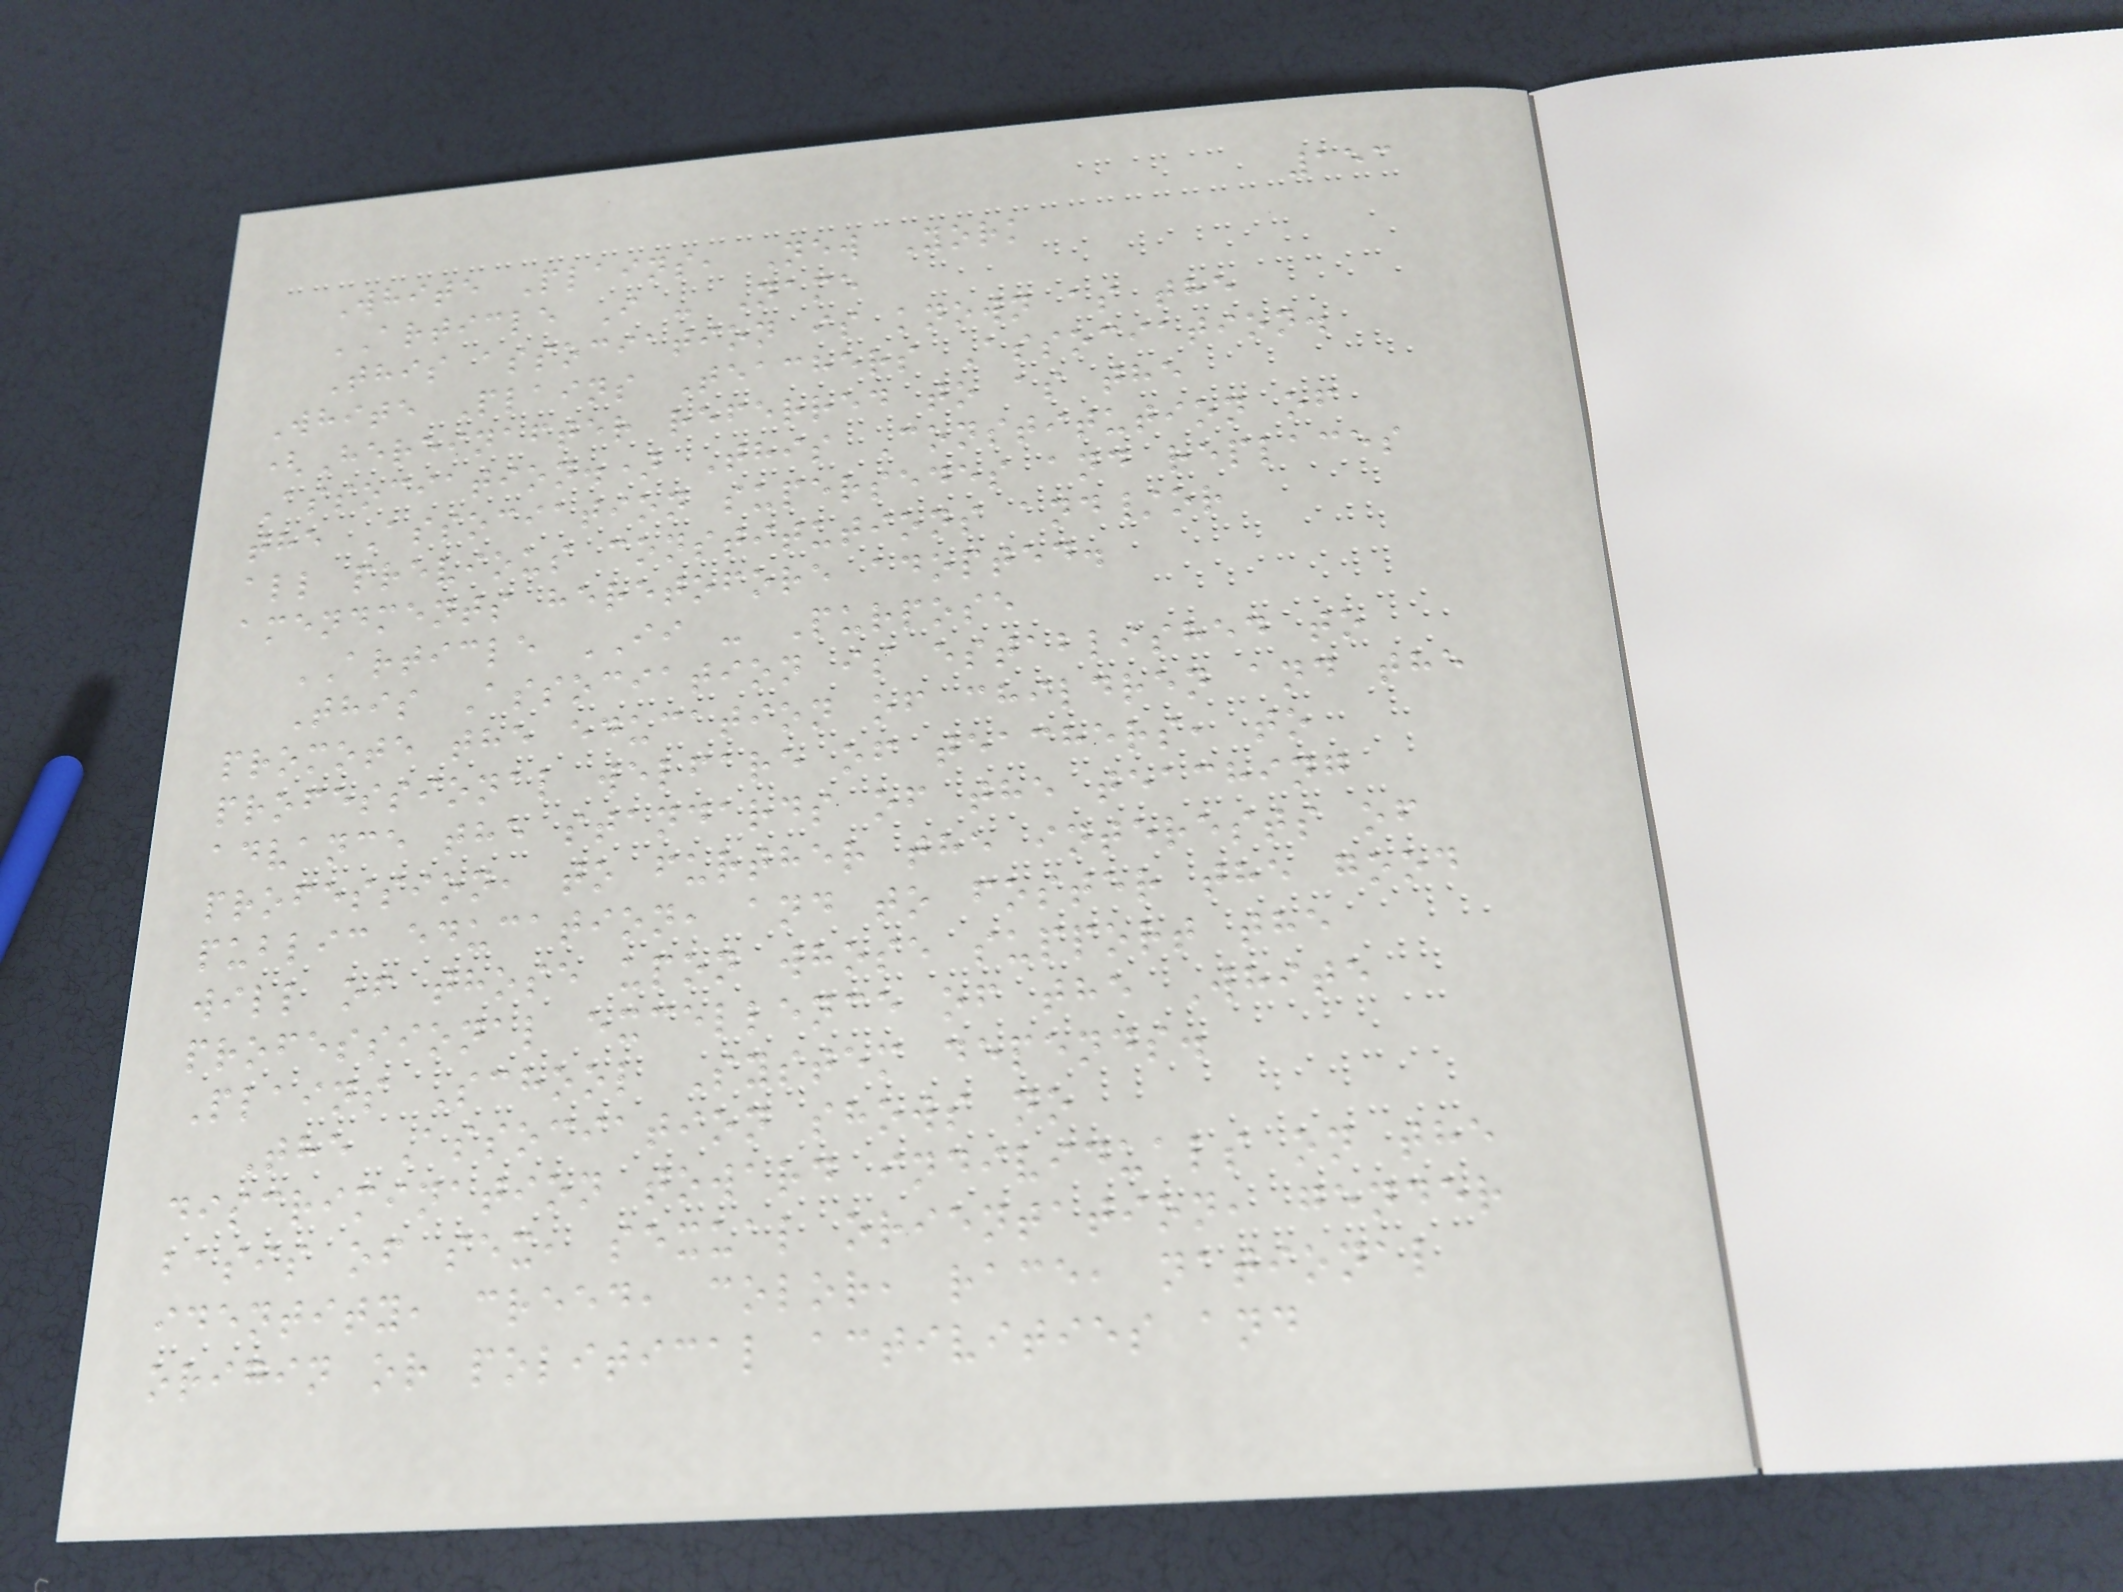153
White Plains, New York
ARTICLE I - Name
This association is known as the
White Plains Teachers Association.
(Hereinafter referred to as the
Association.) This Constitution of
the Association supersedes and replaces
all previous constitutions and/or
amendments heretofore adopted.
ARTICLE II - Purpose
This Association is established to
promote the education of children and the
professional welfare of teachers, to
advance the standards of the teaching
profession, to further the interests of
public education, and to foster the good
will of those upon whose support the
professional excellence of the White
Plains School System depends.
The Association shows no
discrimination toward individuals on the
basis of sex, sexual orientation, gender
identity, creed, color, race, national
origin or political activities and
